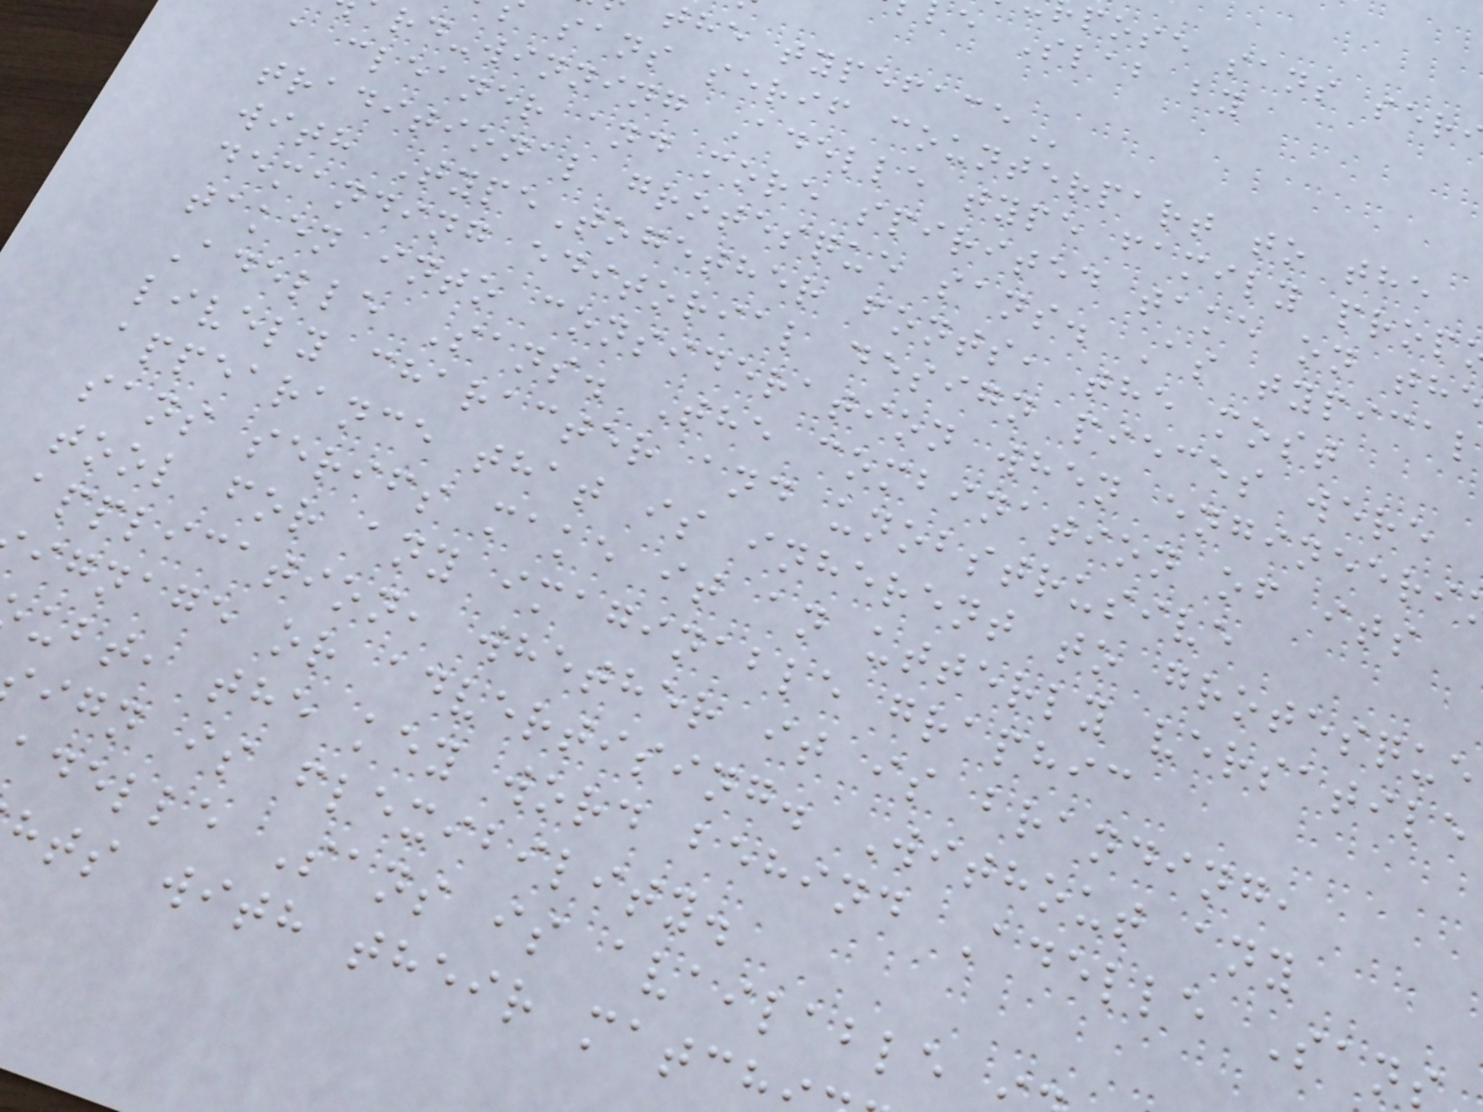pose sans ser
e Slab by
sans serif counterpart to the
rd-winning Adelle type family prop
a cleaner and more spirited take on th
traditional grotesque sans. As typical
with TypeTogether fonts, the most
demanding editorial design pieces were
taken into consideration when engineeri
Adelle Sans. The combination of its
lively character and unobstrusive
appearance that is inherent to grotesque
sans serifs make it an utterly versatile
tool for any imaginable graphic
application, whether it is branding,
ignage or advertising. Without any
ubt, the key word behind Adelle San
ign is flexibility.
delle Sans is available
hts with their match
